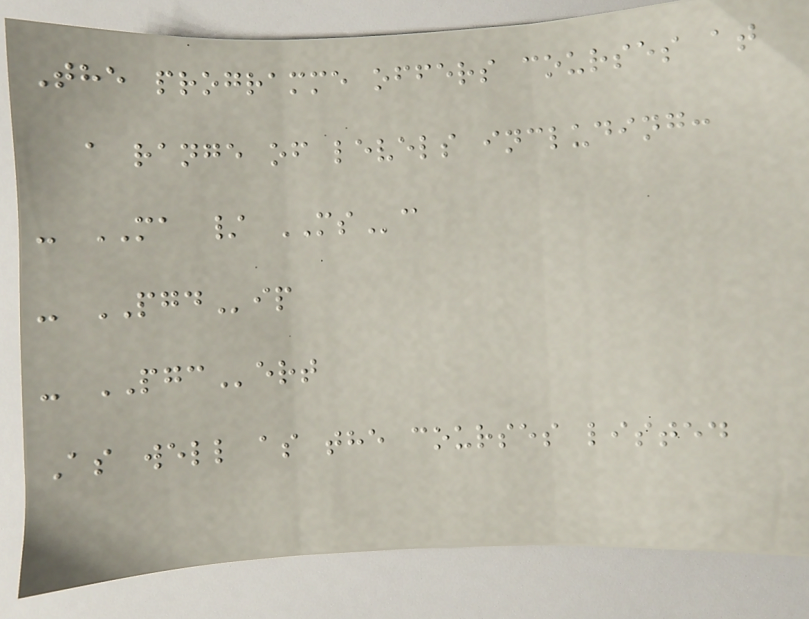The programme offers courses at
a range of levels including:
- MA / MSc
- PGDip
- PGCert
As well as the courses listed
